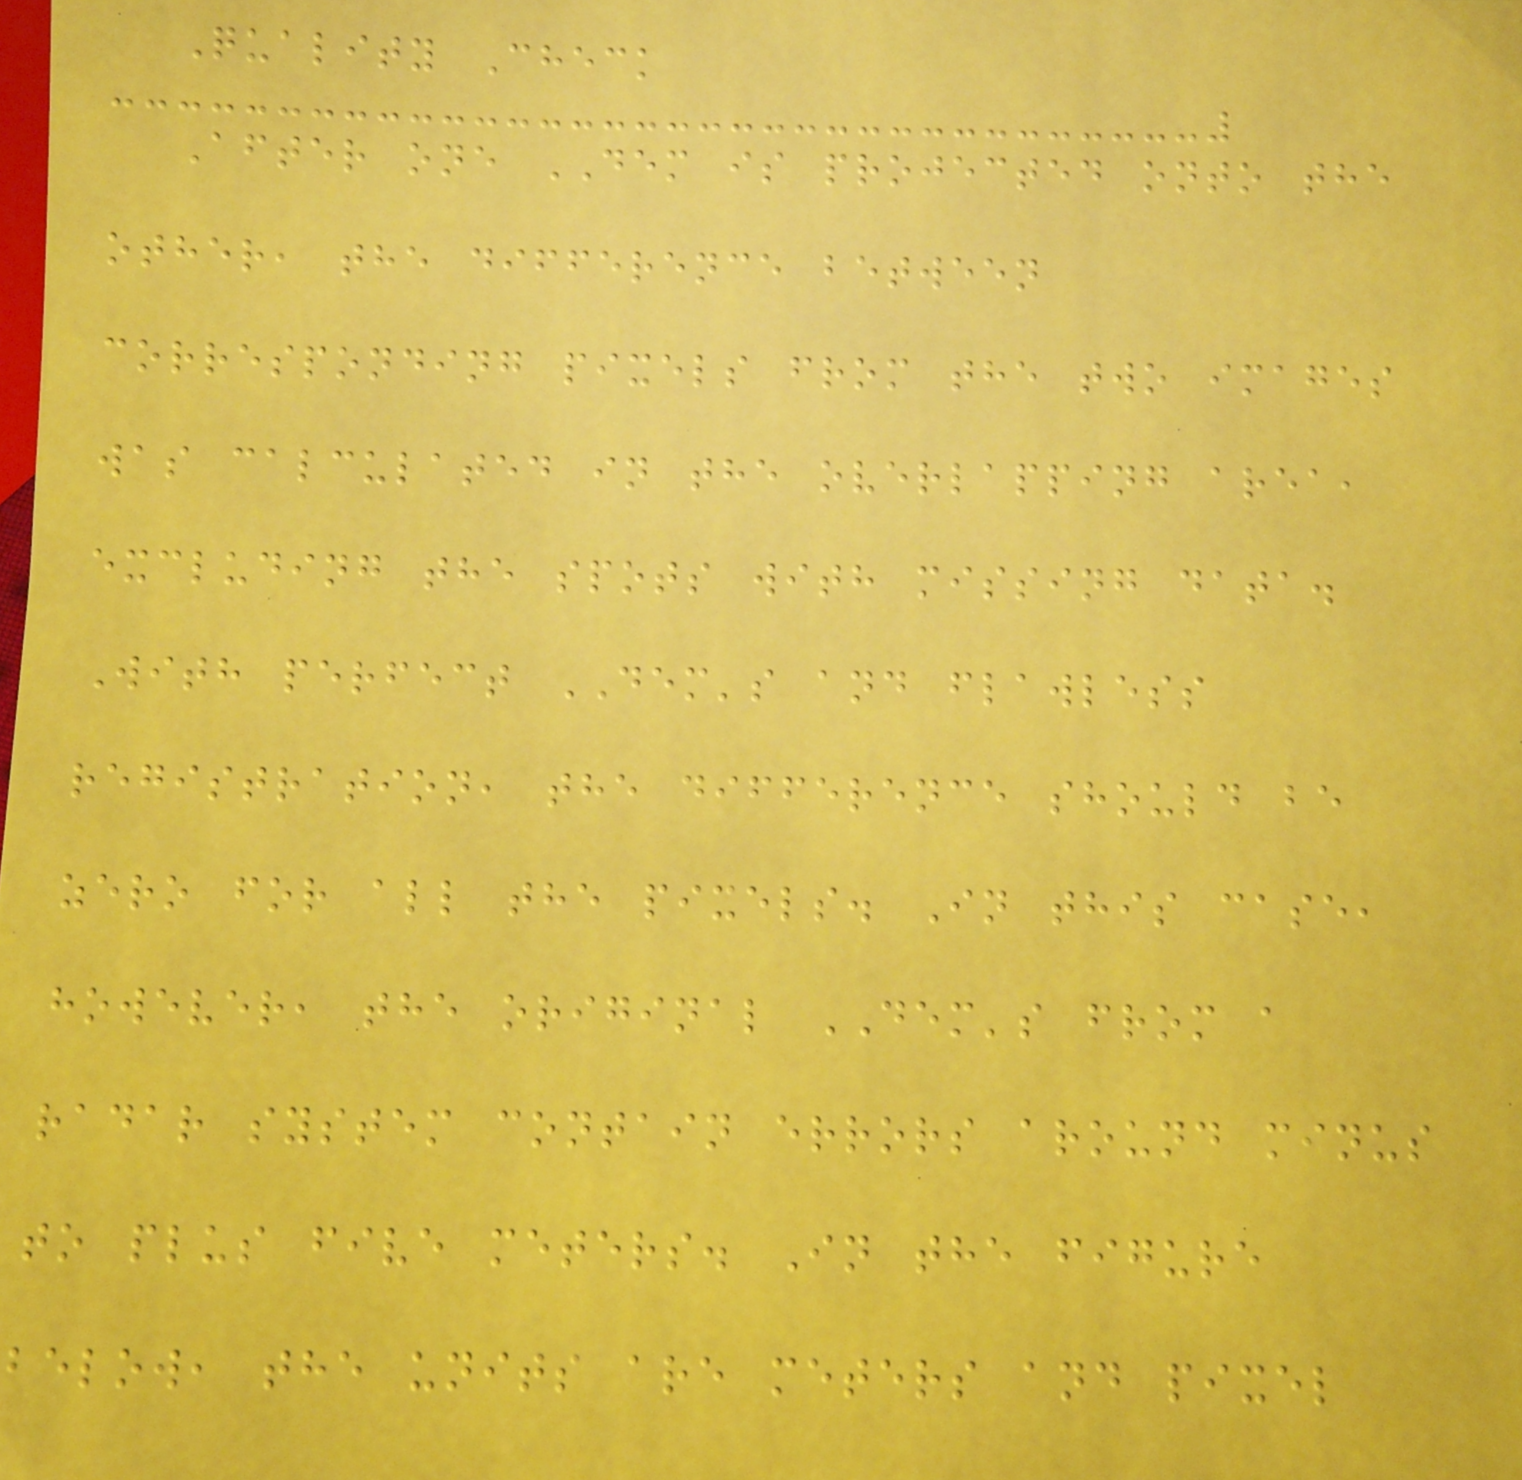Quality Check
After one DEM is projected onto the
other, the difference between
corresponding pixels from the two images
was calculated in the overlapping area,
excluding the spots with missing data.
With perfect DEM's and flawless
registration, the difference should be
zero for all the pixels. In this case,
however, the original DEM's from a
radar system contain errors around minus
to plus five meters. In the figure
below, the units are meters and pixel
